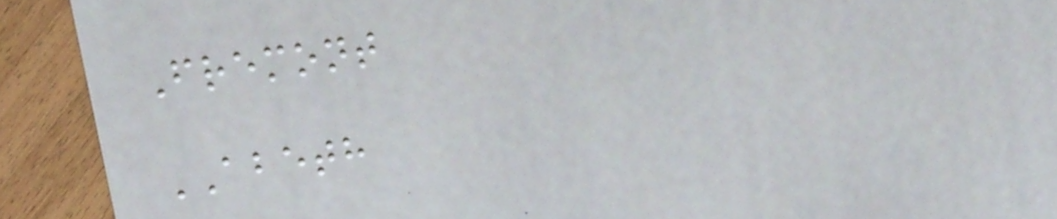Fremont
ABETH
